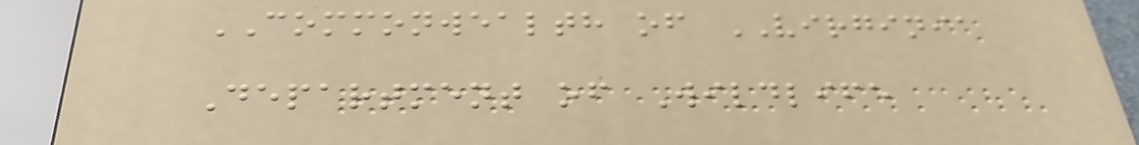COMMONWEALTH of VIRGINIA
Department of Wildlife
